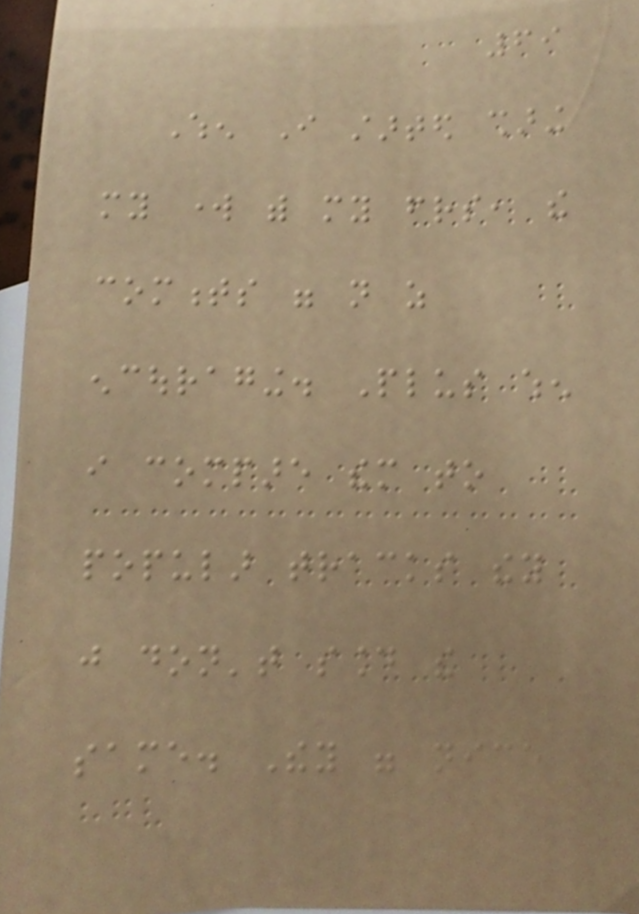69
When I started sharing
my work with my friends, the
comments were not as
encouraging. Plus when
i compare them to
popular tracks they
just don't sound the
same. They were nice
